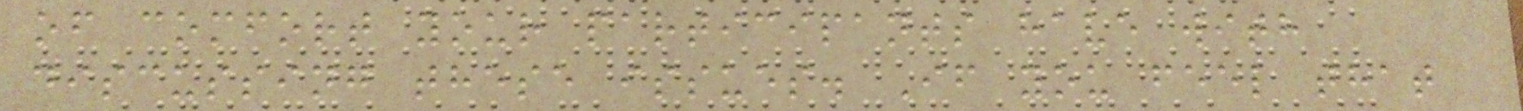of comfort your participants have with
discussing these issues. If you feel that
